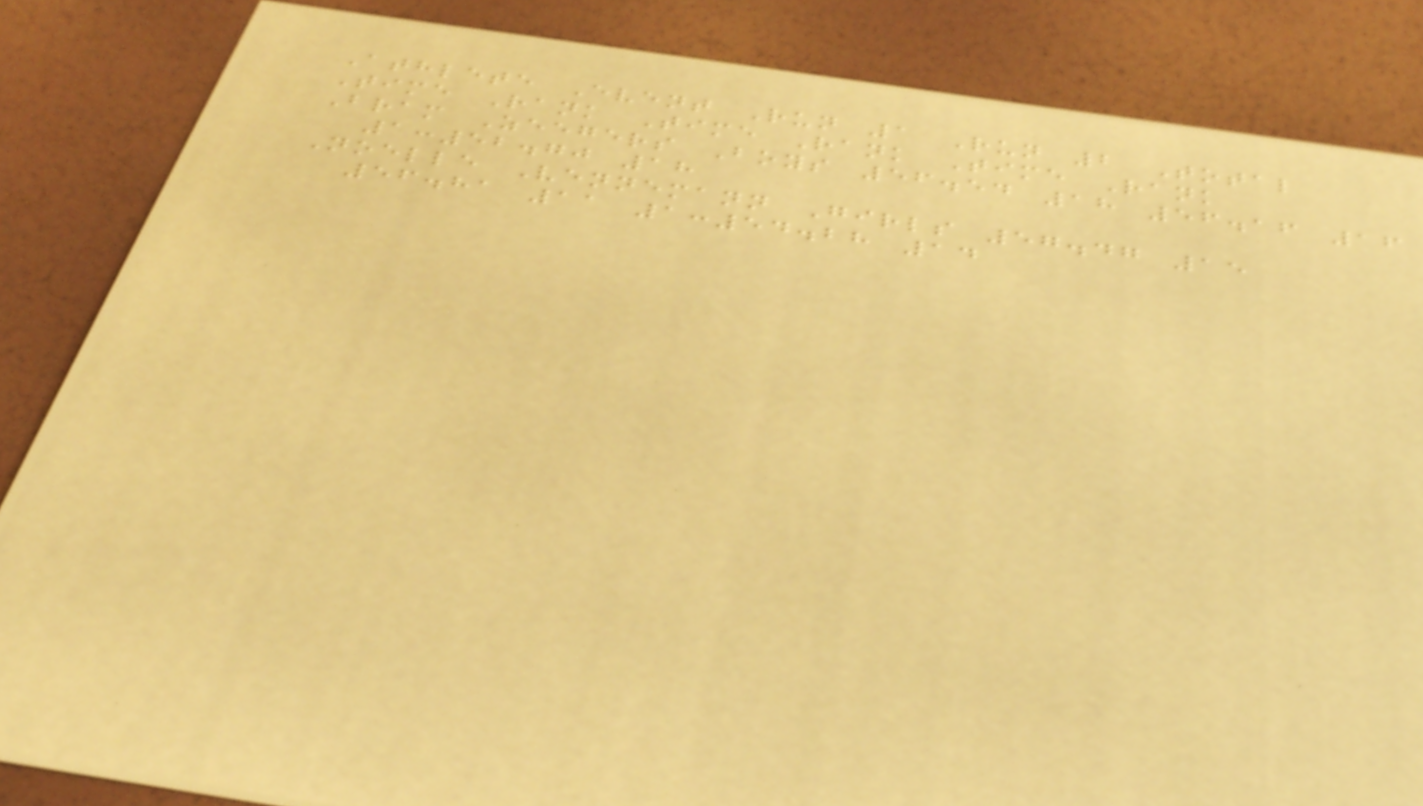Athlete Event Run 1 Run 2 Total
Time Rank Time Rank Time Rank
Bram Zeegers Boys 56.54 18 56.16 16
1:52.70 18
Noelle Vennemann Girls 57.47 15
56.81 11 1:54.28 14
